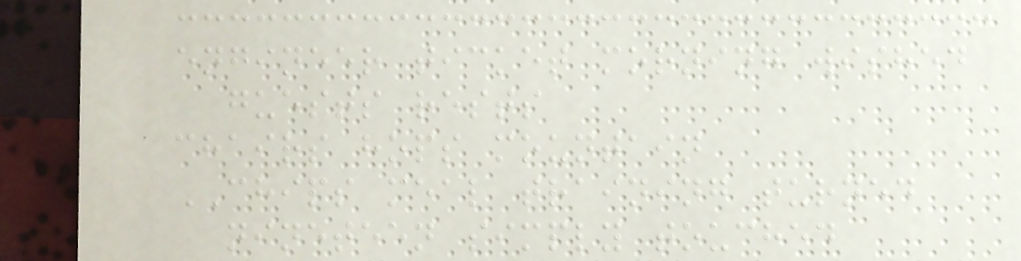engineer ticket morning wished
guests rests
chairs hops mountain
CHIPS meal training turned
nineteen simply touched
